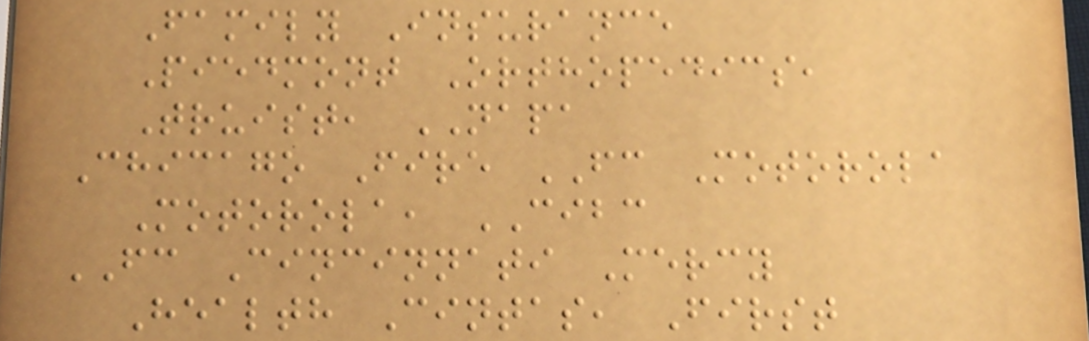Family Insurance
Piedmont Orthopedics,
Truist, NAPA
Chicago Fire FC Motorola
Motorola, CIBC
FC Cincinnati Mercy
Health Cintas, First
